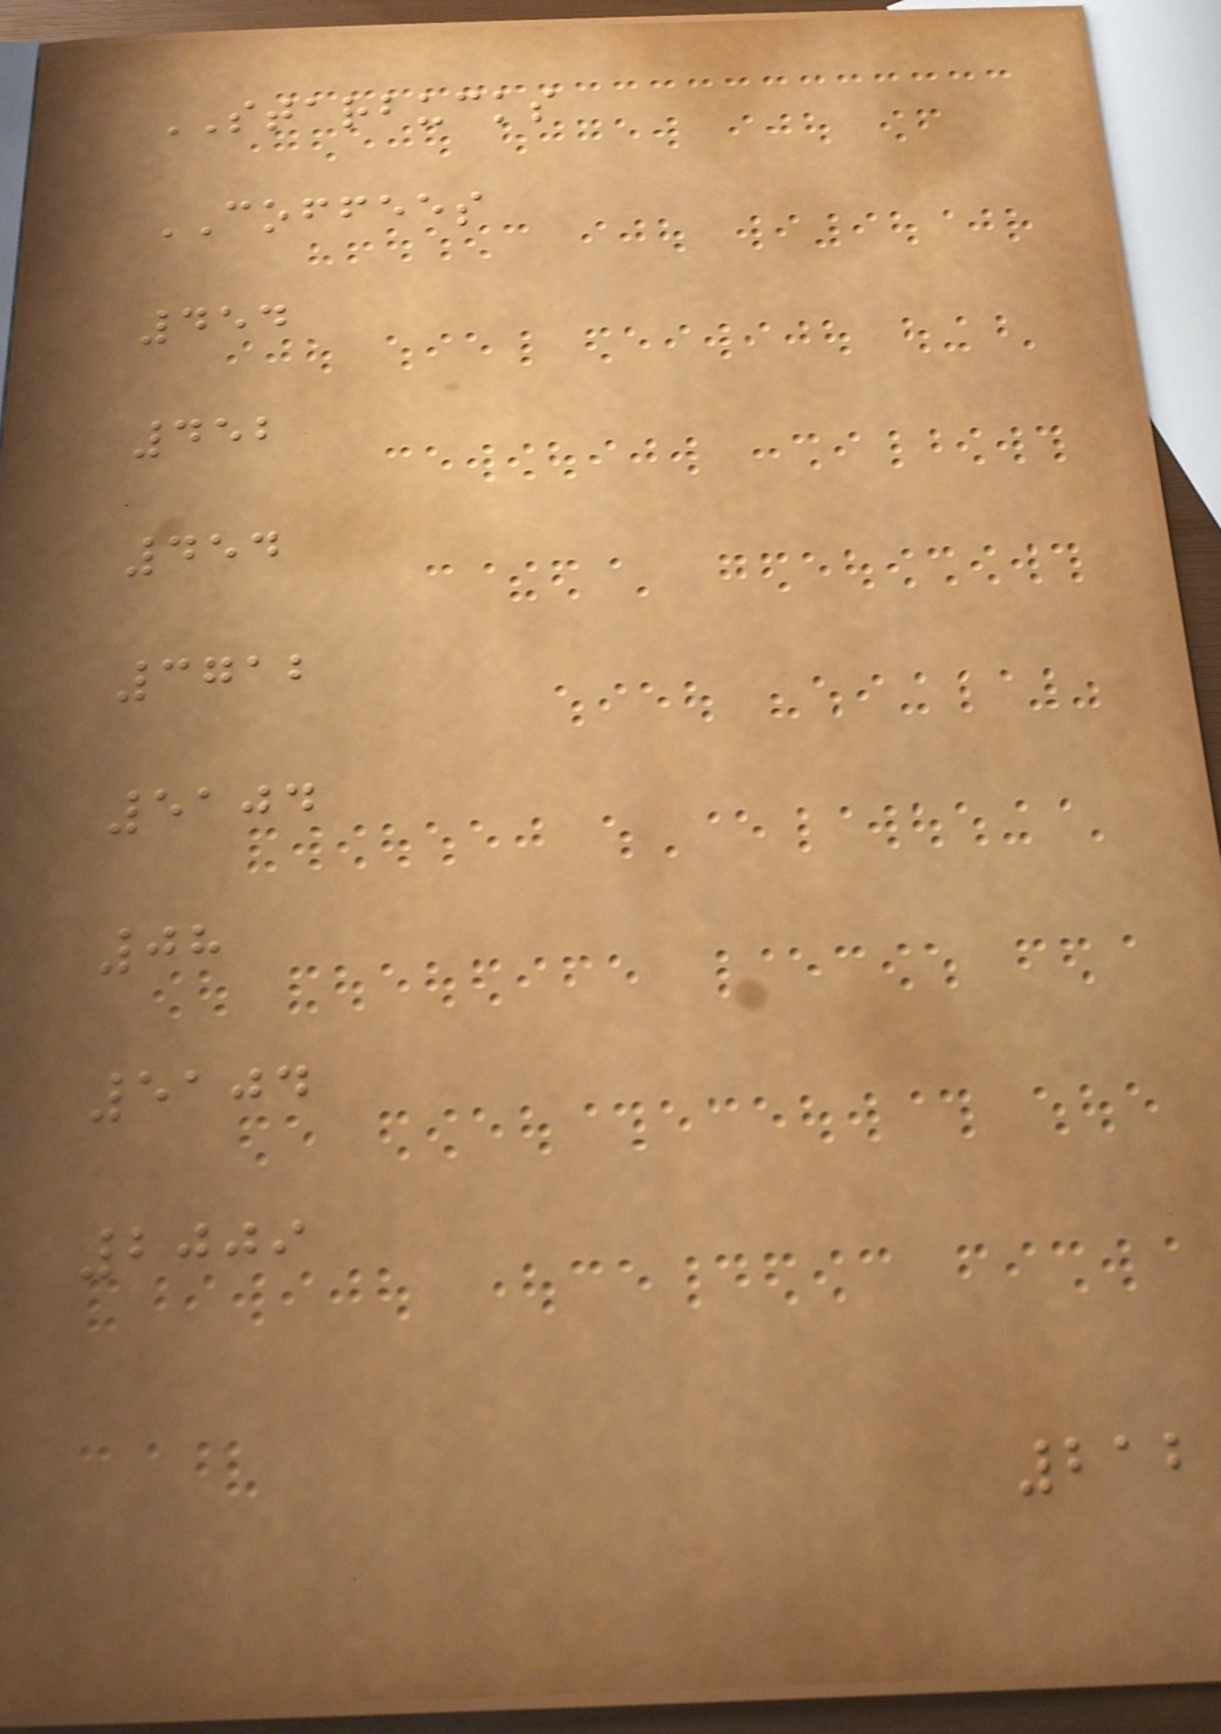STARBUCKS
COFFEES
454
452
454
3712
5104
08
5104
2009
212
